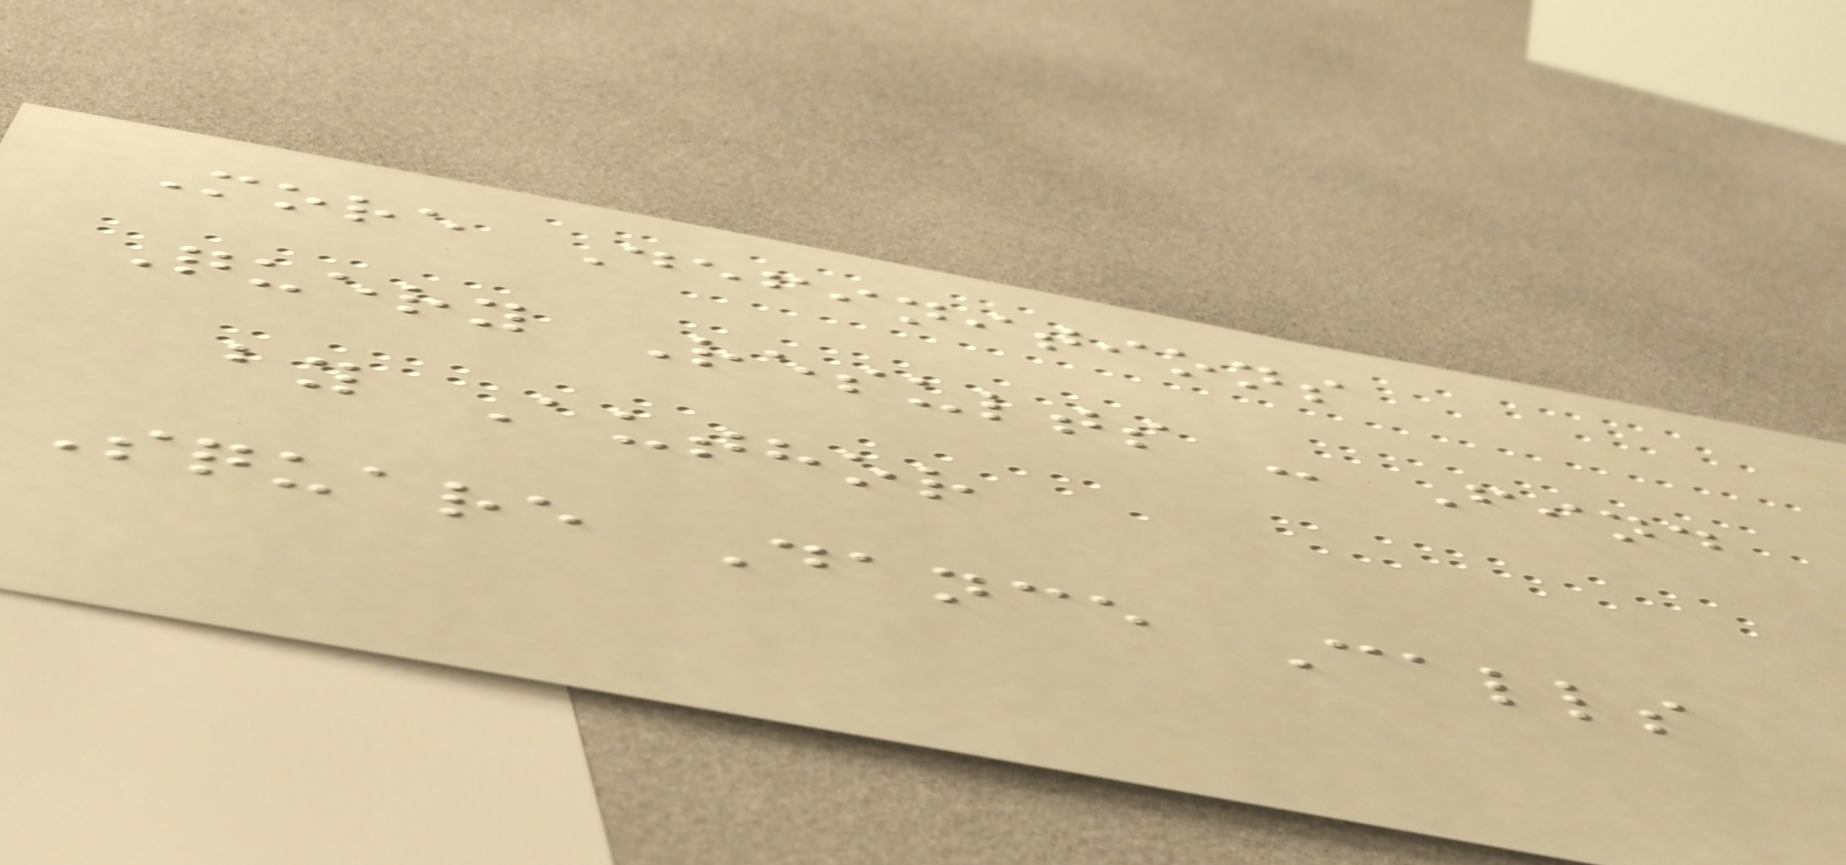More Definitions
Query Results - Find
by Author
Square Dance Calls
